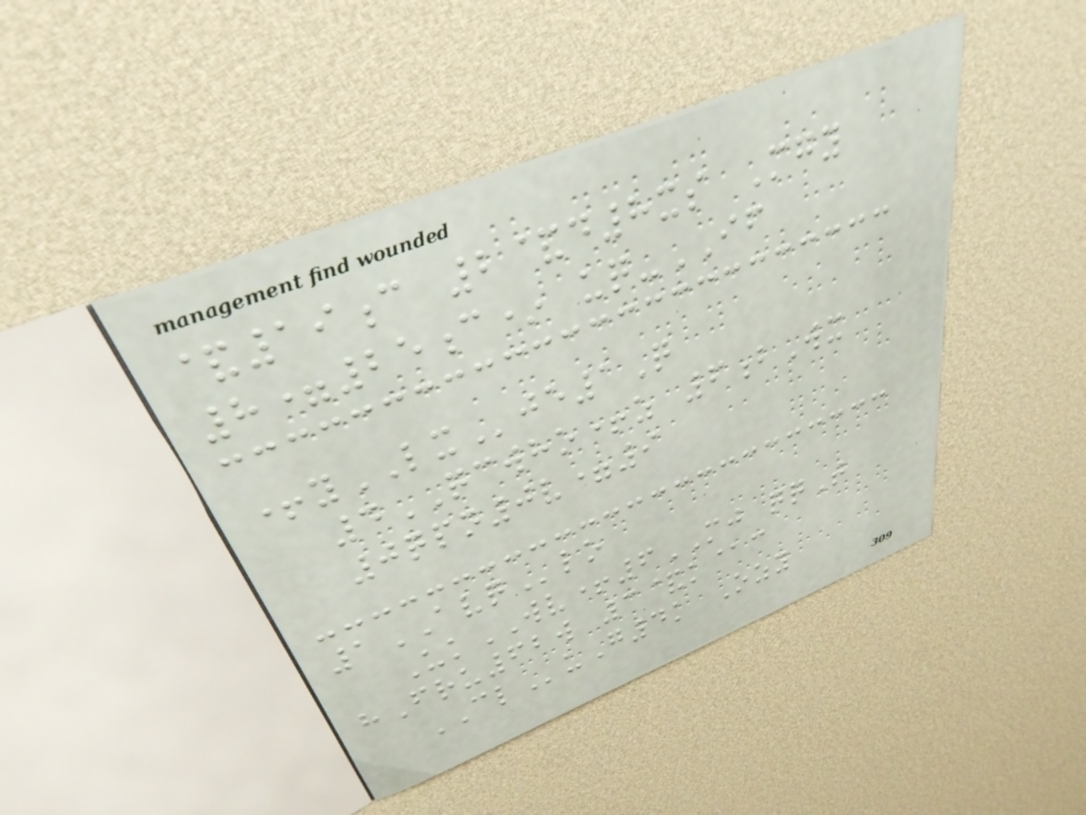&19c 2&d8xs Mgy
8=25c* uq-IF
+yLXje1Q
4QCWHO+z 6bWx
0qpn0v=9
1AVQlo
UkWV+6MJ qqT
hFru62w 3&k@c
CLuG4k Ozy
